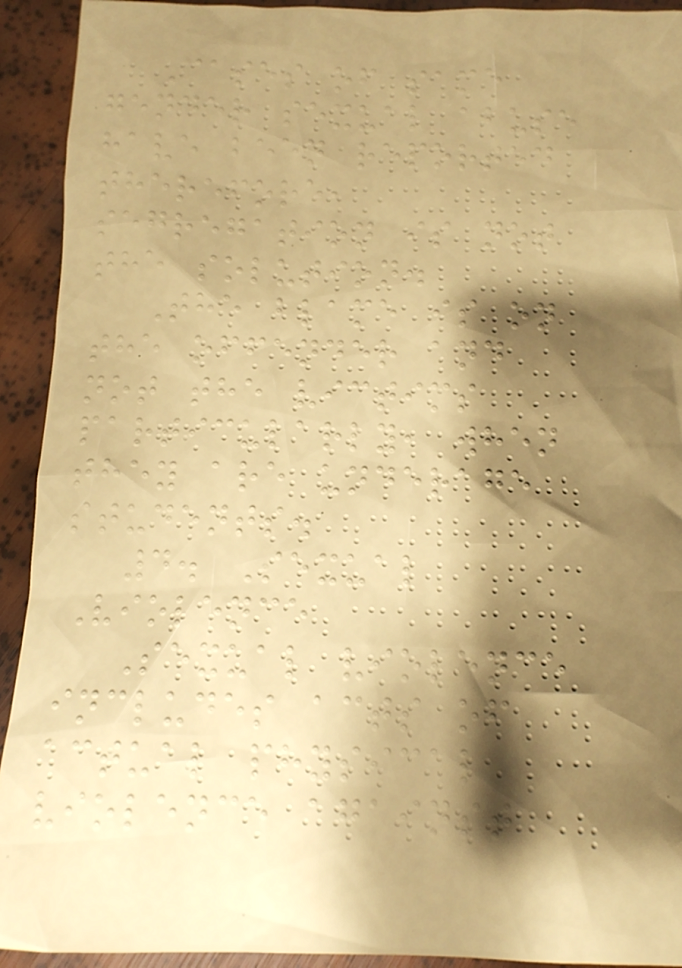Cases of same
gender sexual abuse
have been reported
therefore,
segregation is not
the solution.
The blame is on
the offender and
not the victims
particularly, when
they are underage
students.
4. Sexual
Violence
Sexual violence
includes acts of
actual physical
violence against
